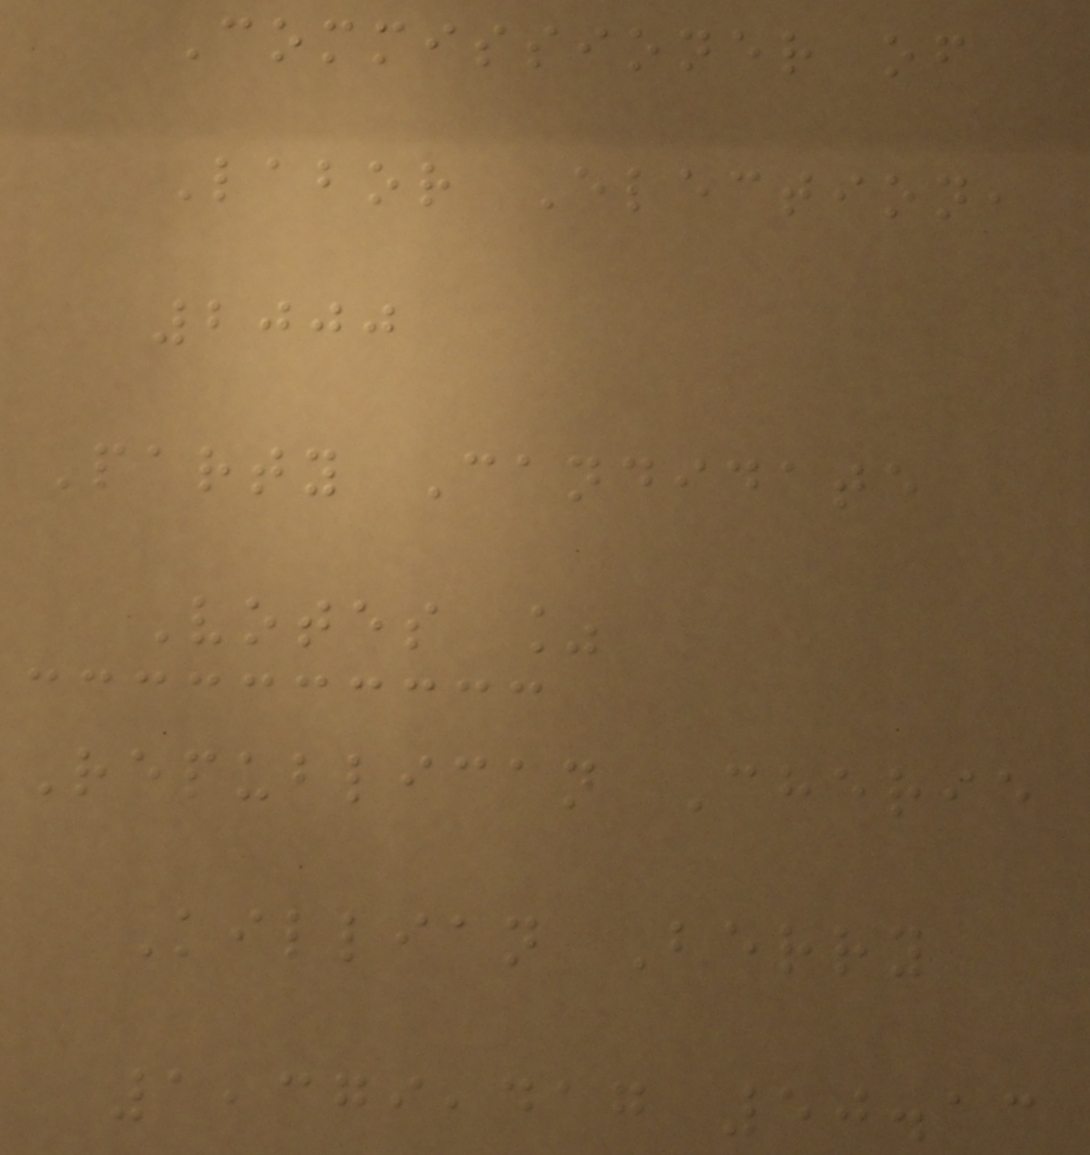Commissioner of
Labor Election,
2000
Party Candidate
Votes %
Republican Cherie
Killian Berry
1,379,417 50.13
